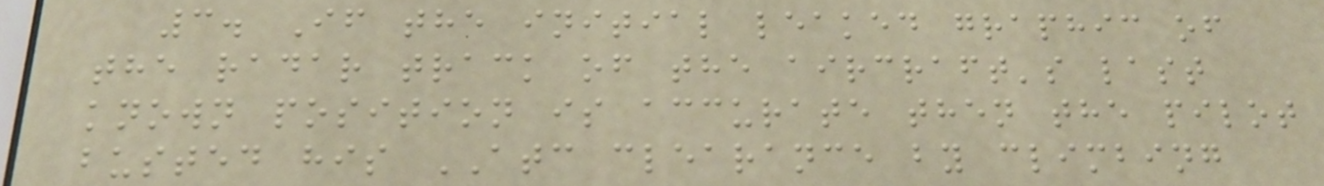3. If the initial leaked graphic of
the radar track of the aircraft's last
known position is accurate then the pilot
busted his ATC clearance by climbing
